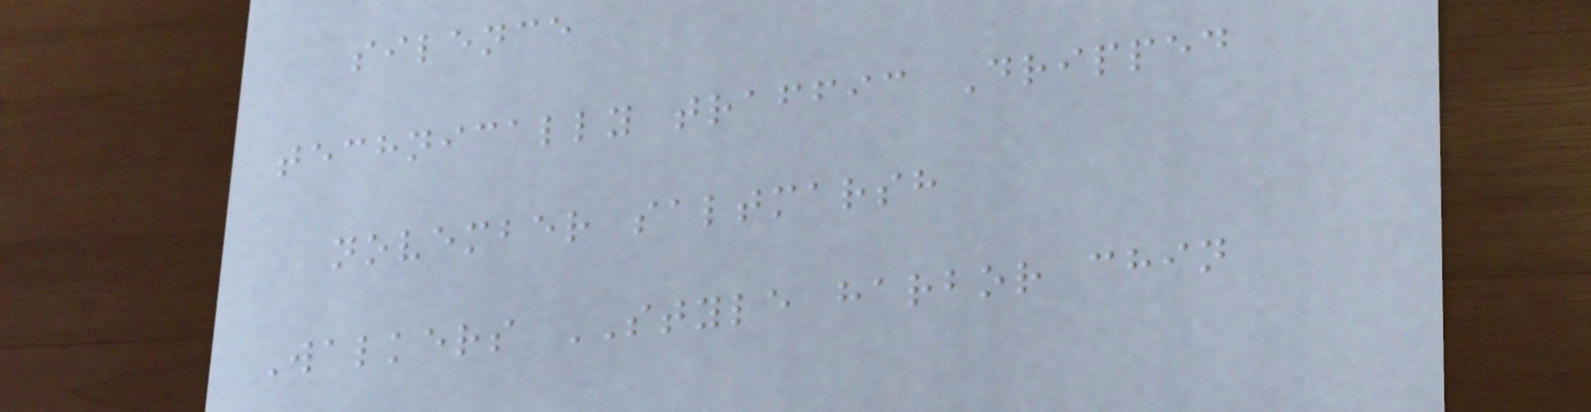silence
technically traffic Dripped
november saltmarsh
Walkers STYLE harbor chin
